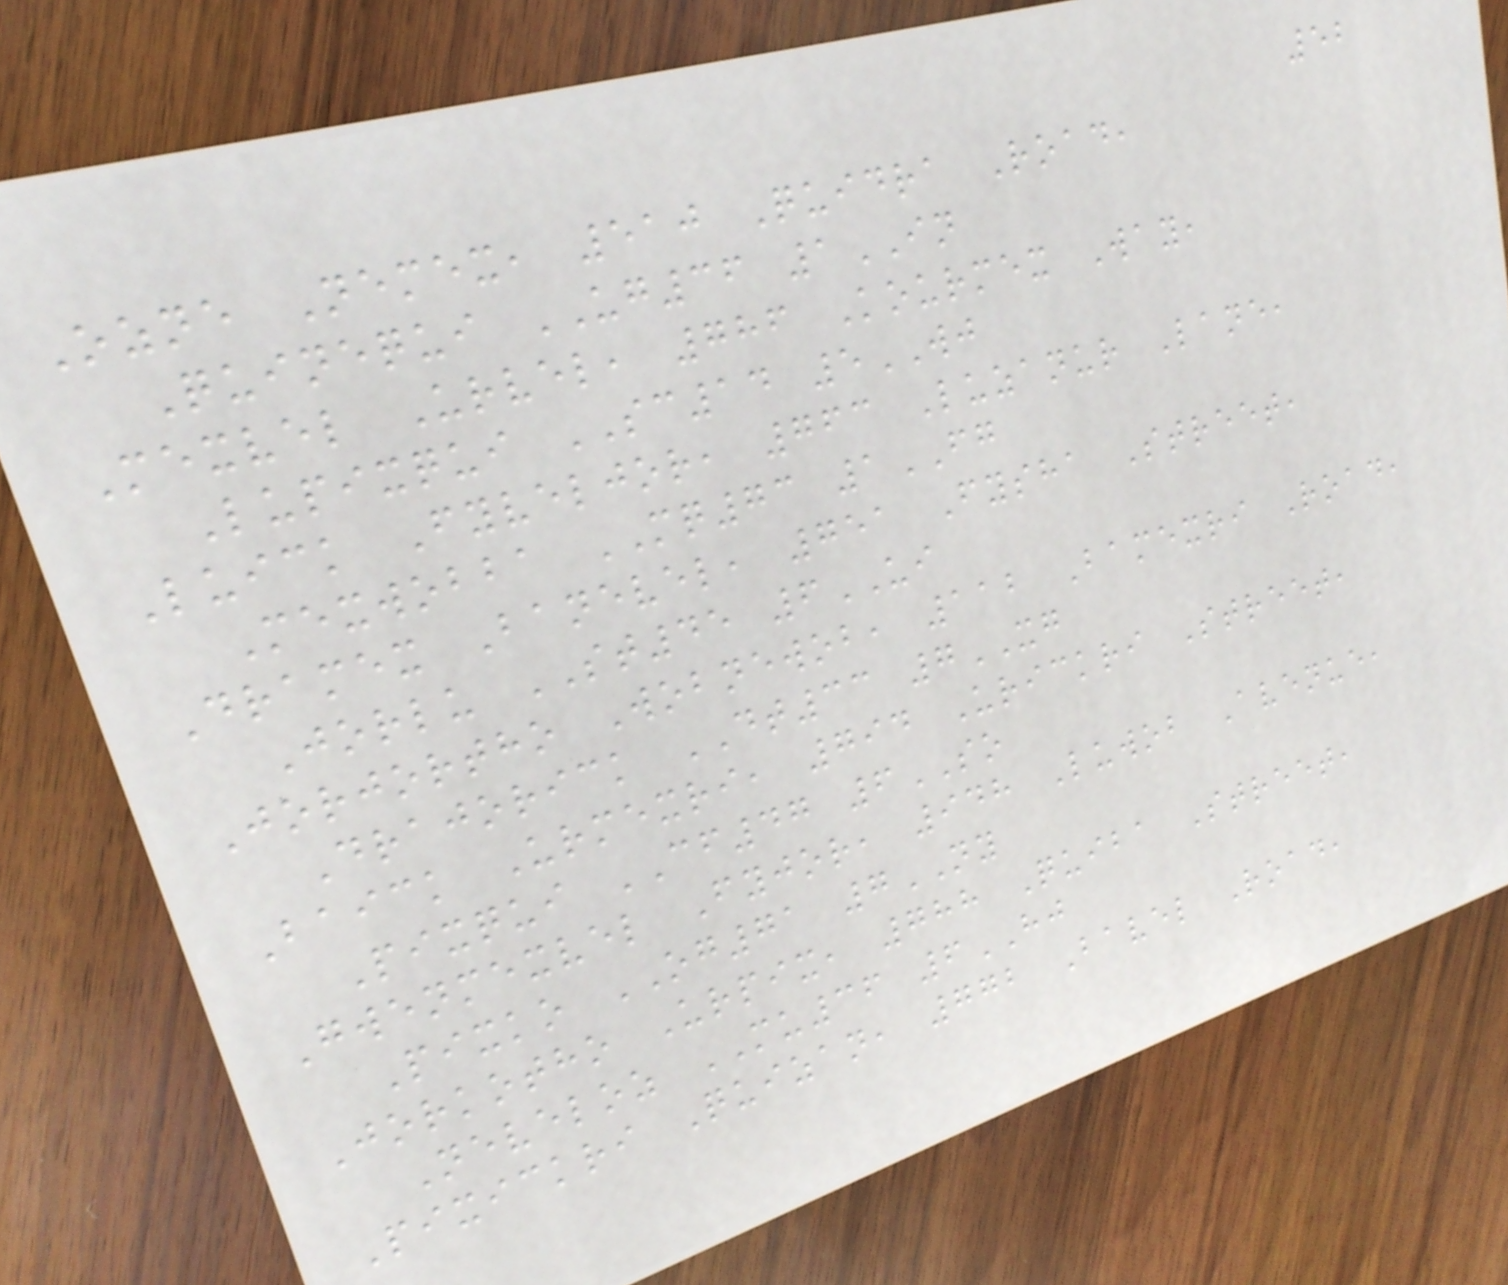52
Ozne Nemex, 510 Quidra Road,
Quinequi UG36 1IN
Mexvel Urvel, 786 Kourmex Way,
Lupixqui SC14 5WJ
Luick Fyveljor, 763 Luzanur Lane,
Mexwobba MQ73 1FG
Dramex Banevel, 751 Fysha Street,
Jorlu ST45 6UI
Jorjortho Wobnewob, 112 Bamexri Road,
Drajorick DT33 7XG
Baick Urmexri, 794 Urickri Street,
Pixqui CF47 6SO
Gwenmexvel Fyjor, 948 Luwob Avenue,
Pixko OG71 7NY
Jorkotho Urpix, 788 Quiba Street,
Neveloz MU36 6HJ
Pixickri Quizan, 772 Bavel Road,
